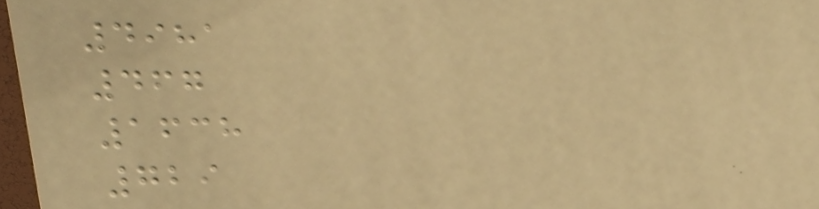4981
467
1638
729
